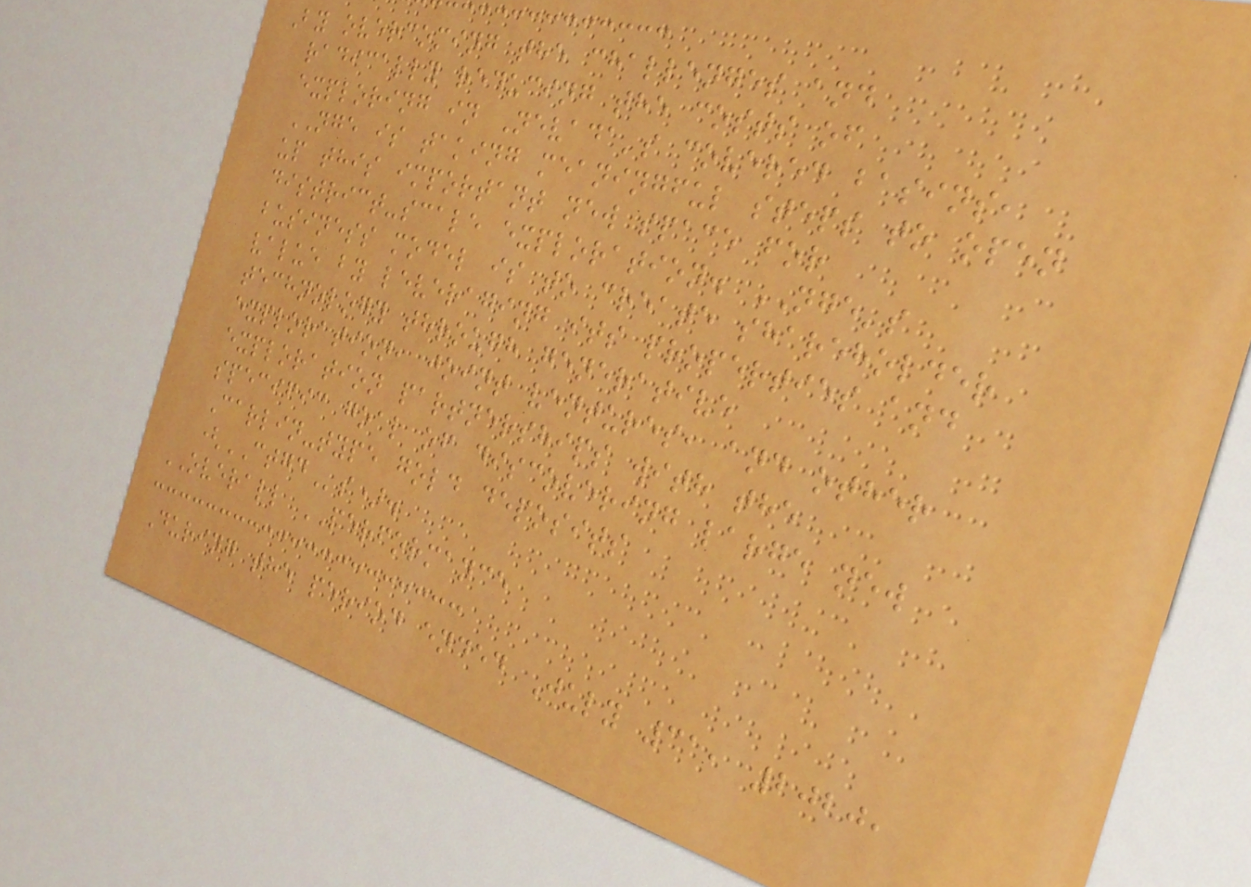By overcoming the challenges and
radically reducing the costs of
exploring in Nevada's covered basins,
NGE is taking meaningful steps to open
up this important new space for
district-scale exploration. NGE's
business model is to create shareholder
value by leveraging its properties and
technology through generative
exploration, joint ventures, and other
exploration partnerships with the
specific goal of discovering large new
Carlin-type gold deposits
(CTGDs).
OVERALL PERFORMANCE
During the period ended July 31, 2020,
